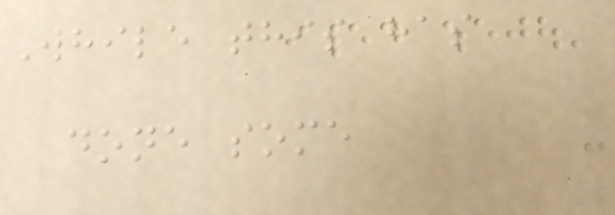While this has
done some
